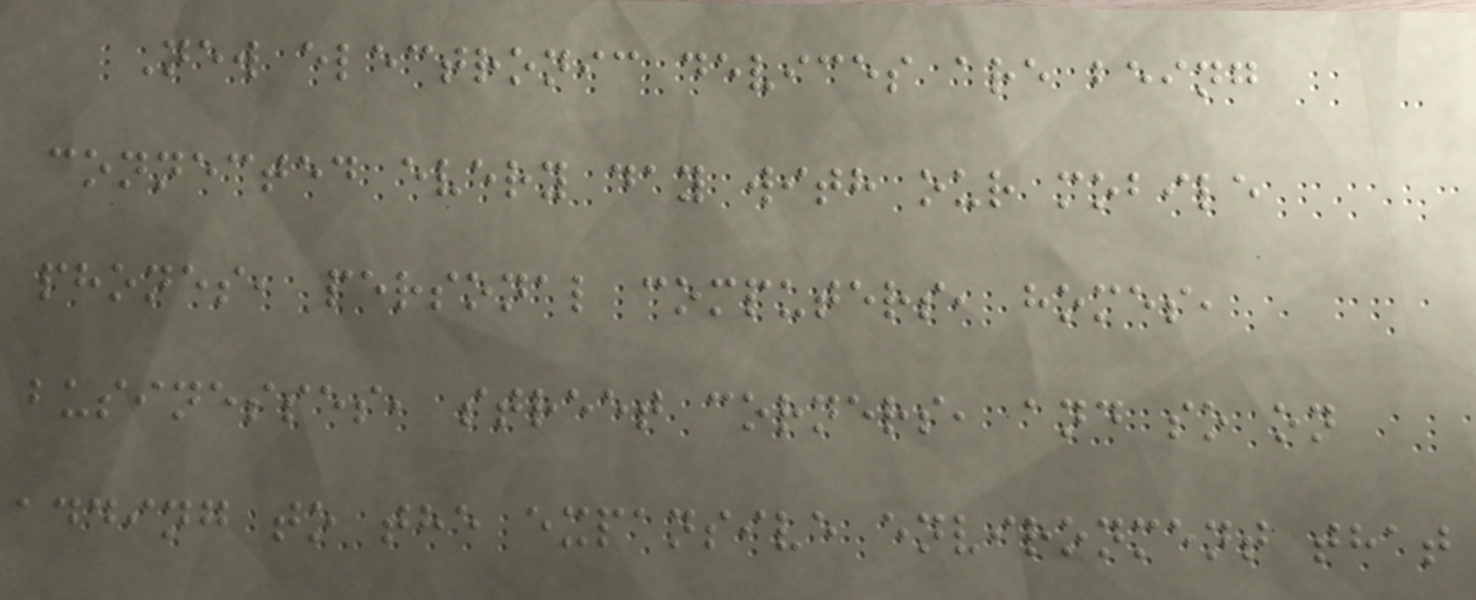New electronic devices are being
connected every day with our mobile
phones, personal computers, homes,
businesses, street corners, and so on
adding to the expansive environment that
